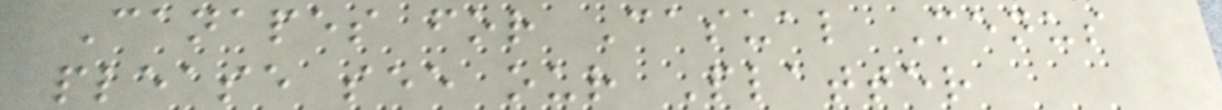Canapes for Casual Menus
please see our Platter
